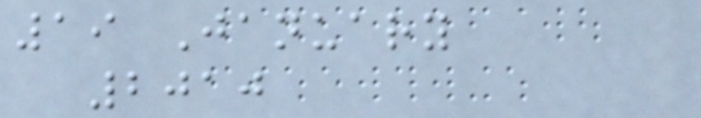19 January
2010
